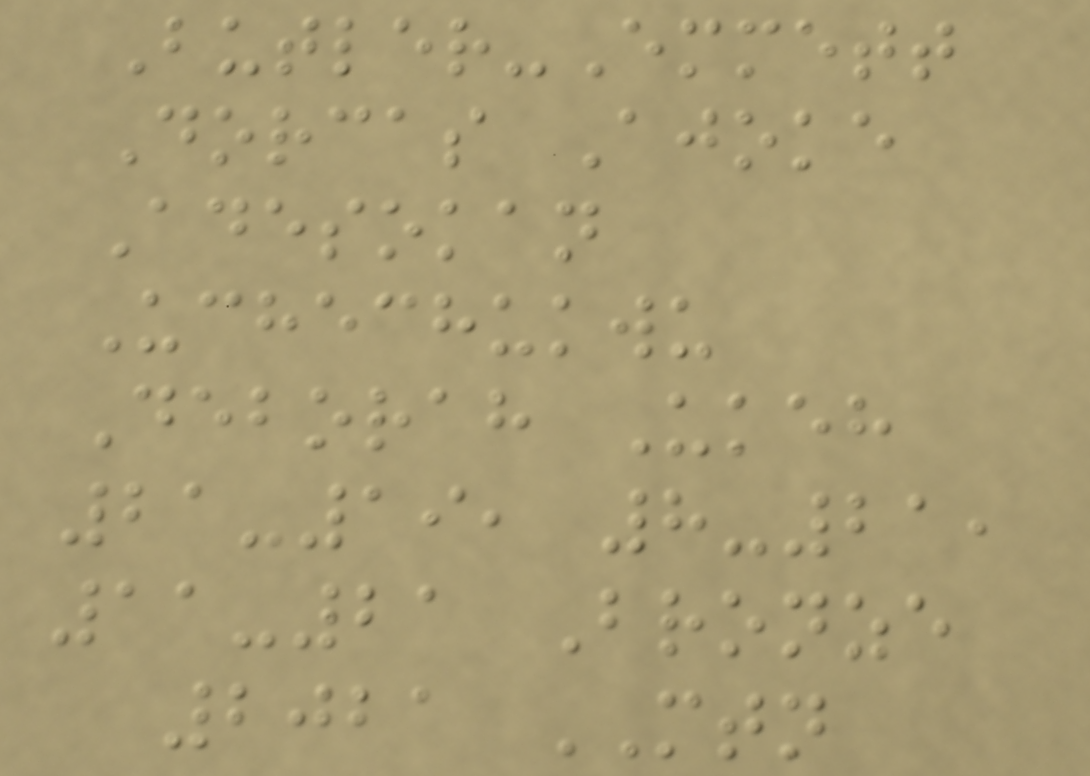Butler-Emmett
Dorcas Ajoke
Adesokan
Uchechukwu
Deborah Ukeh
21-19, 8-21,
11-21 Bronze
2021 MTN
